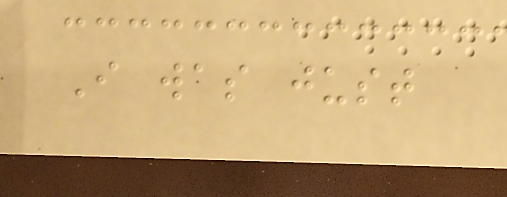I was just
